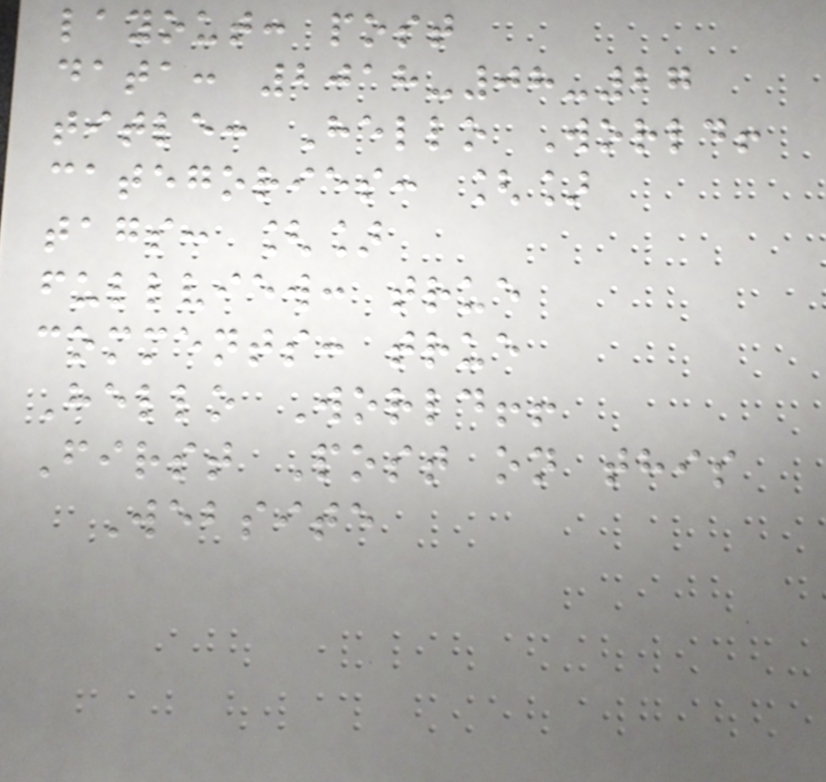layout: post
data: 2018-08-27
title: Hello World!
categories: []
tags: []
fullview: true
comments: true
Hello World!!
First Post on this
Website
